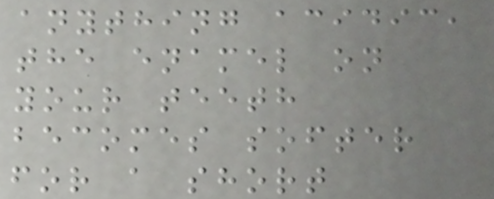anything acidic,
the enamel on
your teeth
becomes softer
for a short
